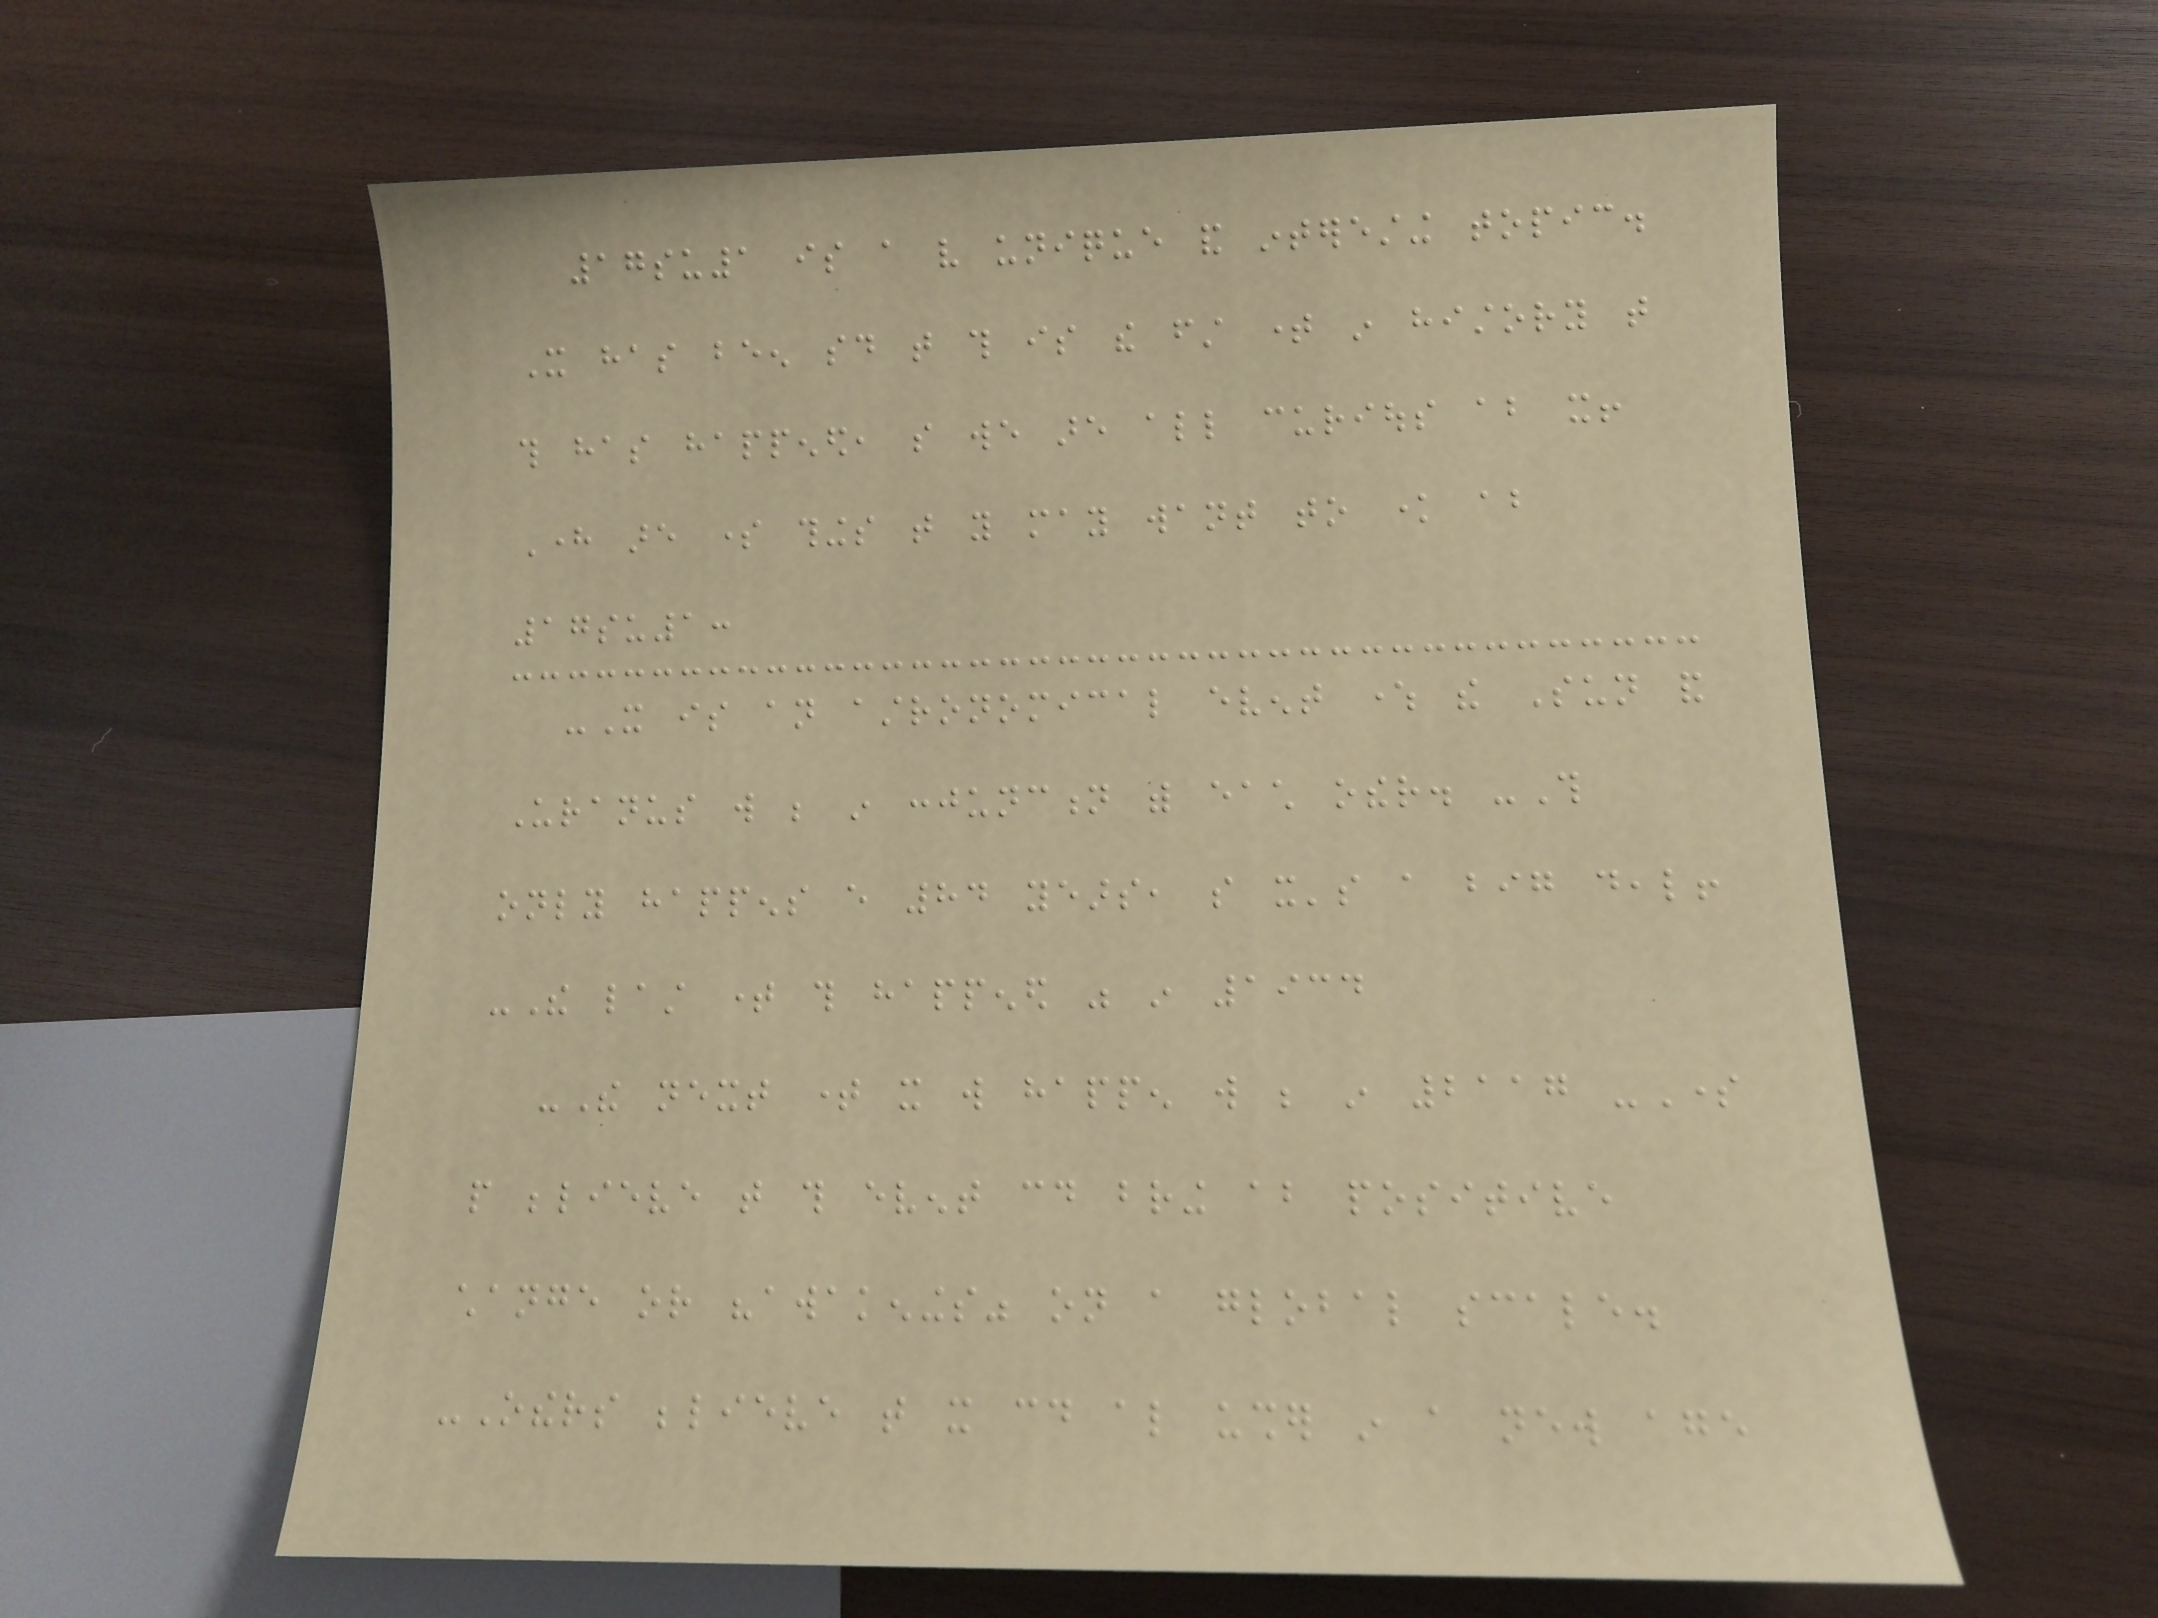17su1 is a very unique and interesting topic.
It has been said that this is the first time in history that
this has happened, so we are all curious about it!
Here are some things that you may want to know about
17su1:
-It is an astronomical event where the Sun and
Uranus will be in conjunction with each other. -This
only happens every 84 years, so it's a big deal!
-The last time this happened was in 1934
-The next time it will happen will be in 2117 -Some
people believe that this event could bring about positive
change or "awakenings" on a global scale.
-Others believe that it could also usher in a new age
